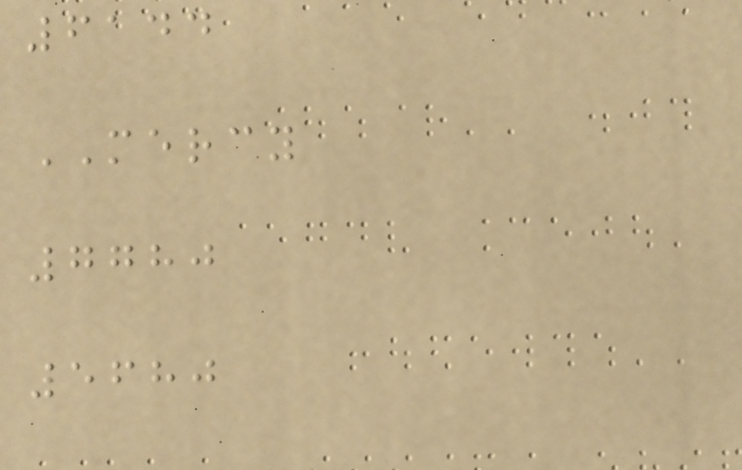6144
MERCY
7780
5680
